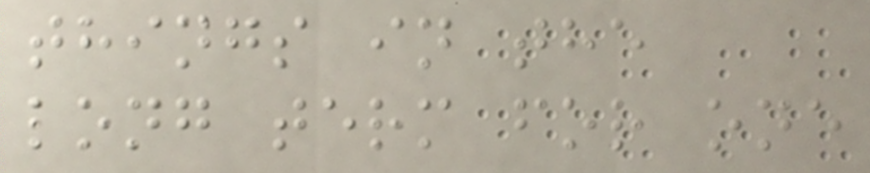things in the
long term for one
